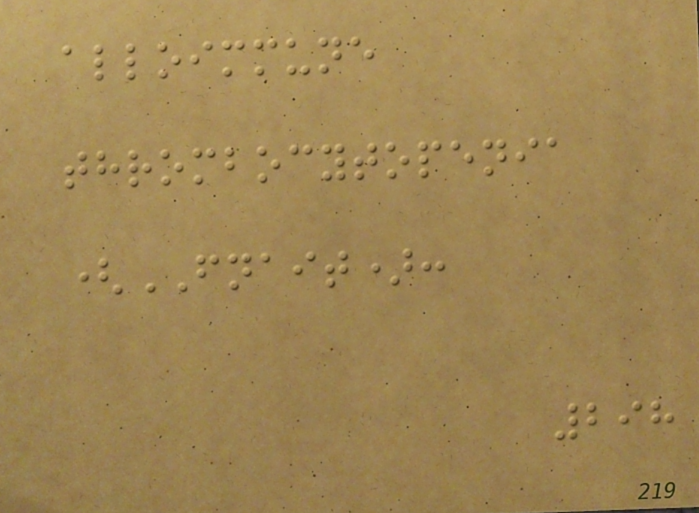alloimmune
thrombocytopenia
(FNAIT):
298
